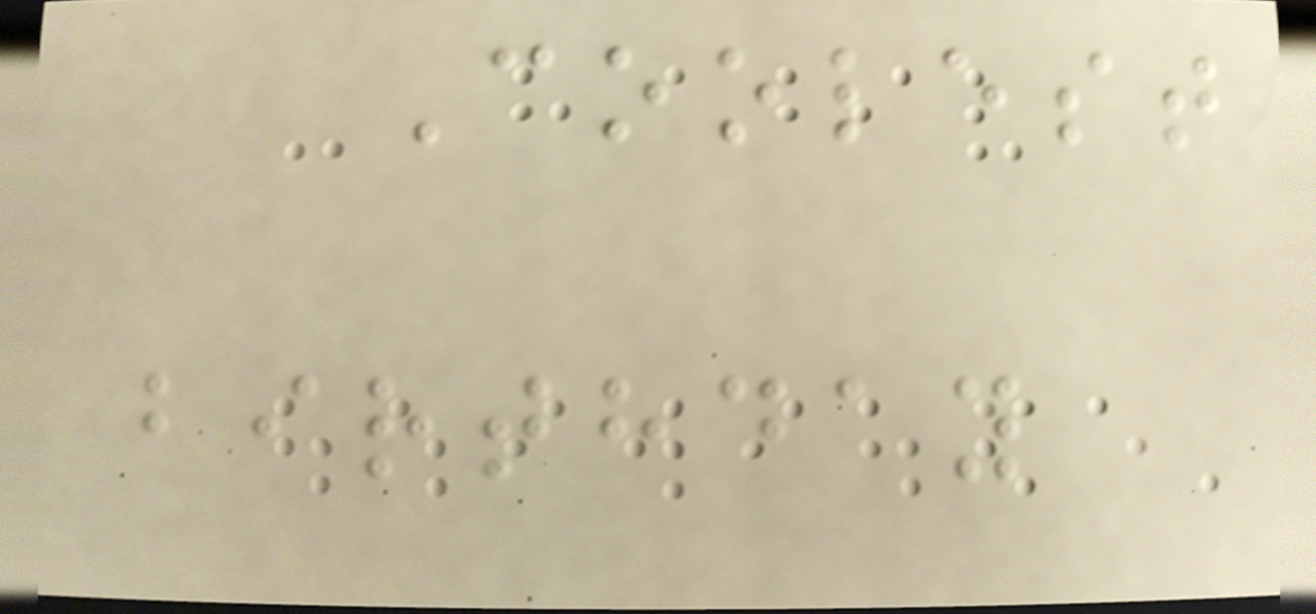Coolest
birthday
